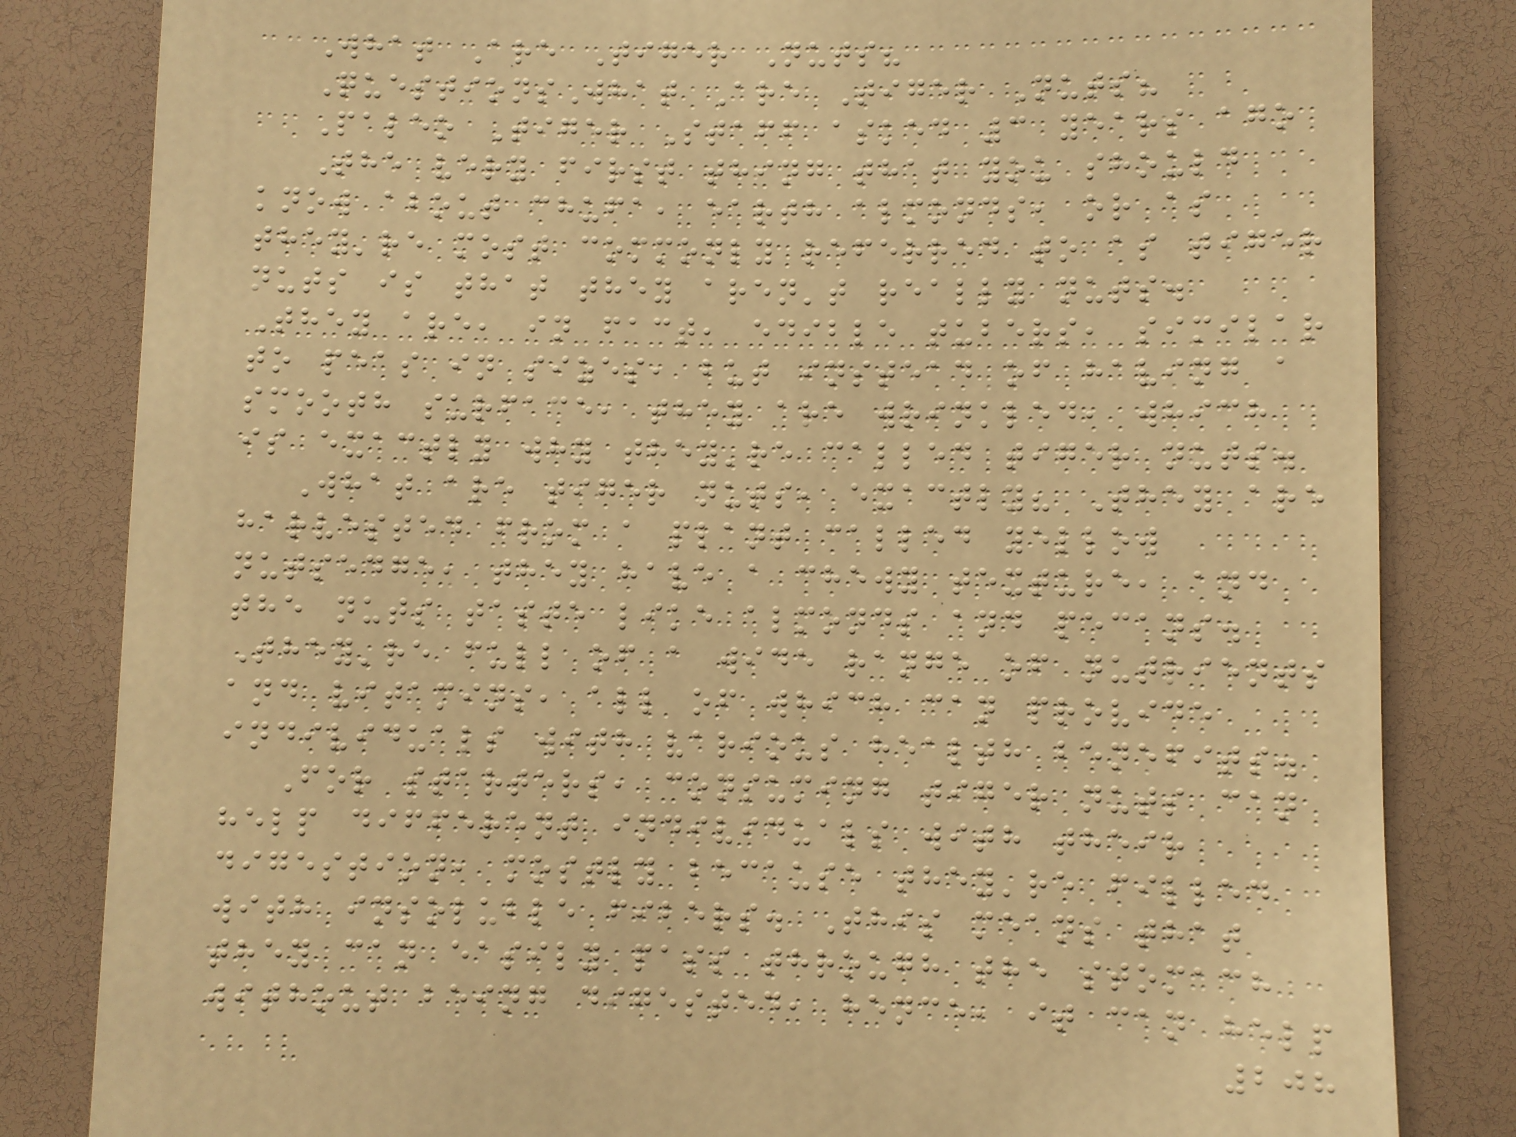What Are Tiger Nuts?
QuestionsWhat Are Tiger Nuts?
Paleo Tiger Staff asked 3 years ago
The very first thing that you should
know about chufa, earth almonds, or as
they're most commonly referred to as tiger
nuts is that they aren't really nuts.
They are, in fact, edible tubers, similar
to peas in sizes, but instead of having a
smooth surface, they are wrinkled, which
is exactly why they're called tiger nuts.
What are tiger nuts, exactly? They are
harvested from a plant called yellow
nutsedge, they have a chewy texture, and
the nuts taste like almonds and pecans.
They're full of a wide range of nutrients
and vitamins, all of which can provide
individuals with various health benefits.
For starters, consuming tiger nuts can
help different individuals with their
digestion, mostly because they're filled
with insoluble fibers. This means that
they can easily pass through the stomach
without being digested, hence, it can help
208
